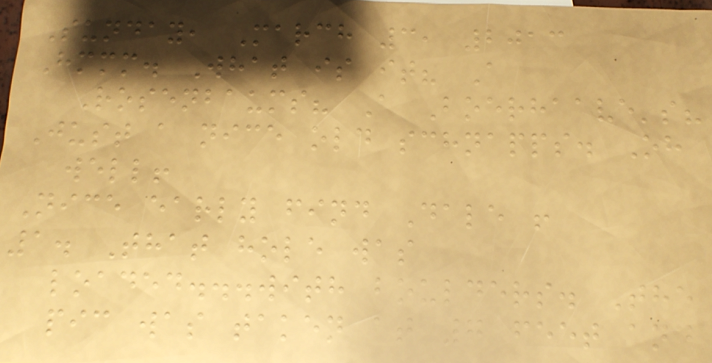Sunday, March 3, 2013
Hmmm. What is it? A
Rosenbaums? A Boerhaave's?
Just a nice old schnapps. Oh
well!
Nice early find Dale !
1. That hole was
loaded...with boulders. The
pic was taken at 7 feet and
